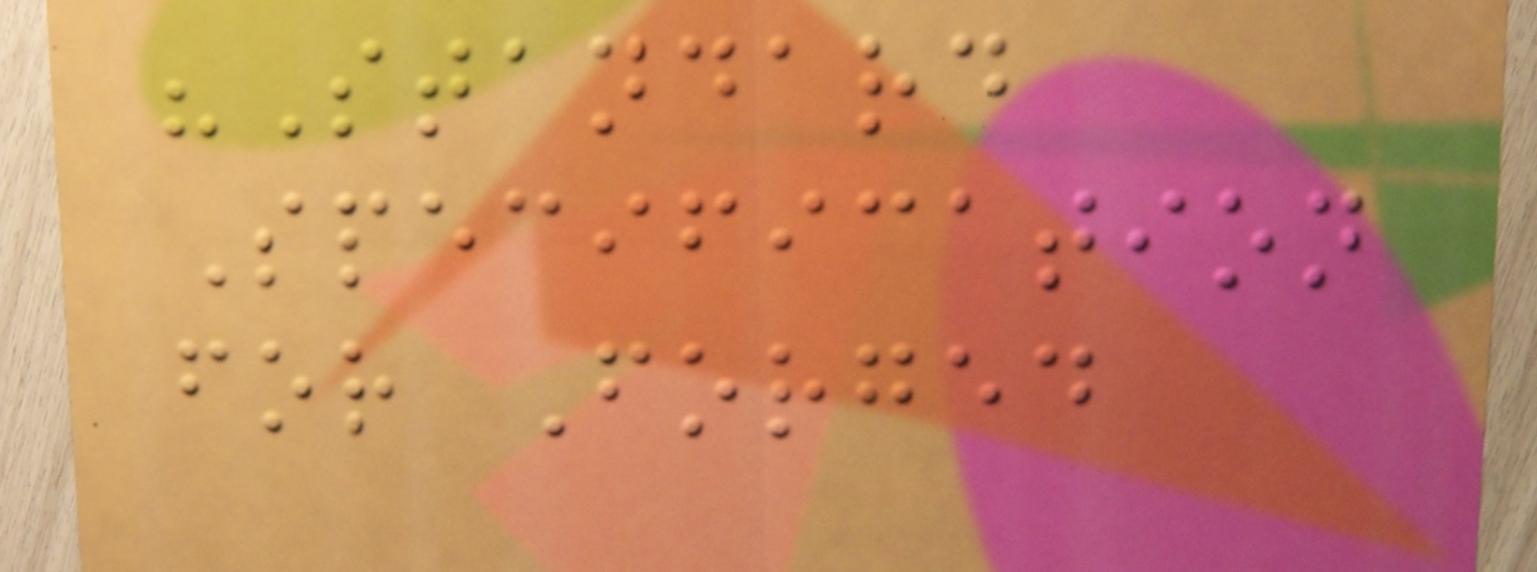"Standard
Specification
for Forged
